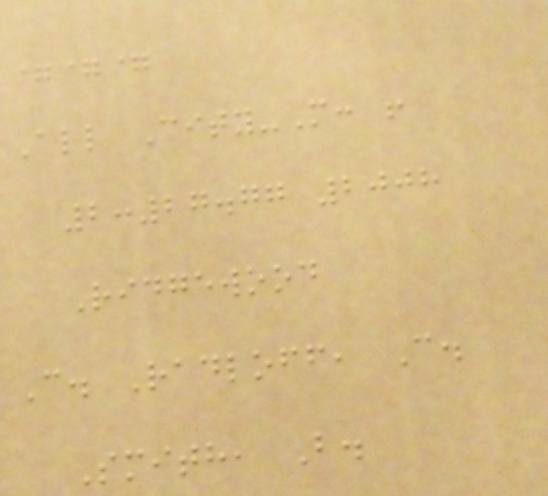===
All City-M: !
2:27.77 2008
Ridgewood
C. Radloff, C.
Smith, B.
